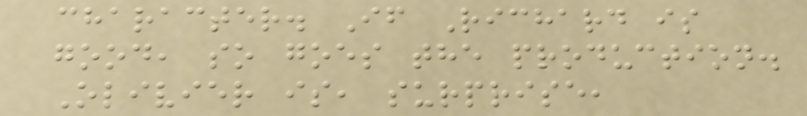character. If Richard is
good, so goes the production.
Olivier is, surprise,
